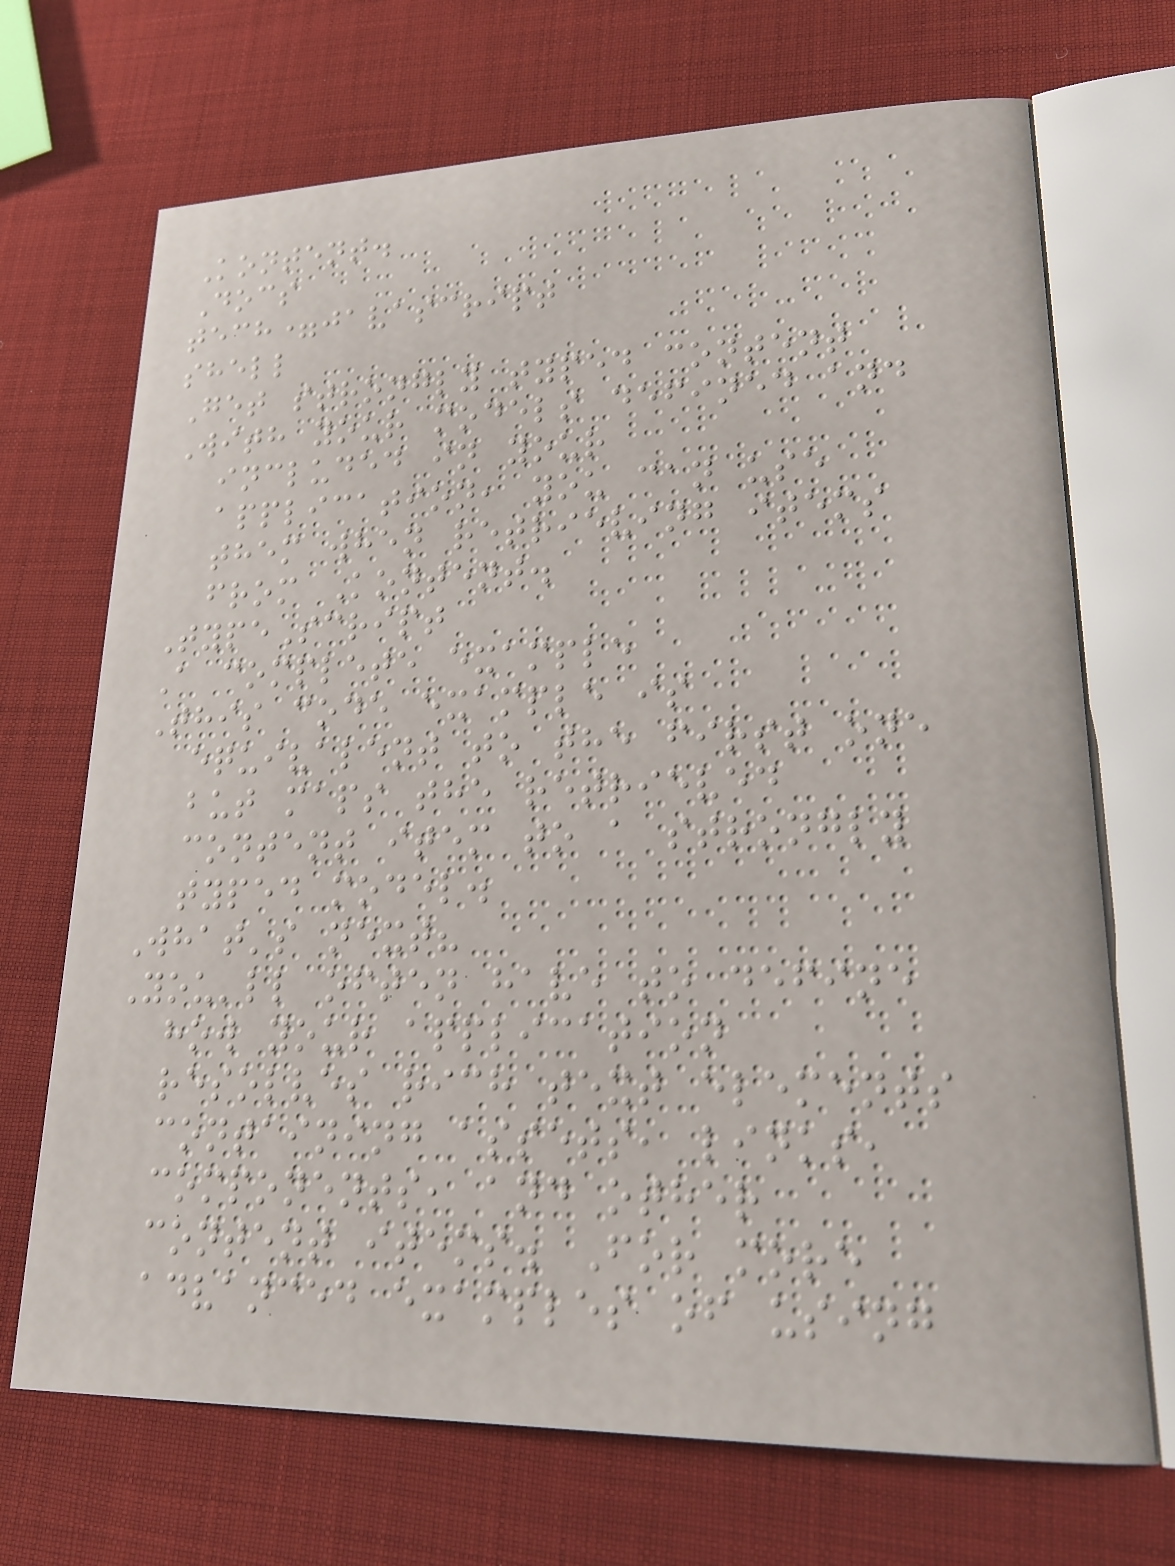Kontent.
Docs
tech=javascript
shell
Get strongly typed content
With your models defined and
included in your
application, you can use
them when retrieving items
from Kontent.
TypeScript
A complete example
This code example is
equivalent to the first one
but maps the retrieved
content item to a strongly
typed model.
What's next?
You'll often have to define
how your application
resolves rich text elements
containing assets, links,
components, and other
content items. For more
advanced examples of using
